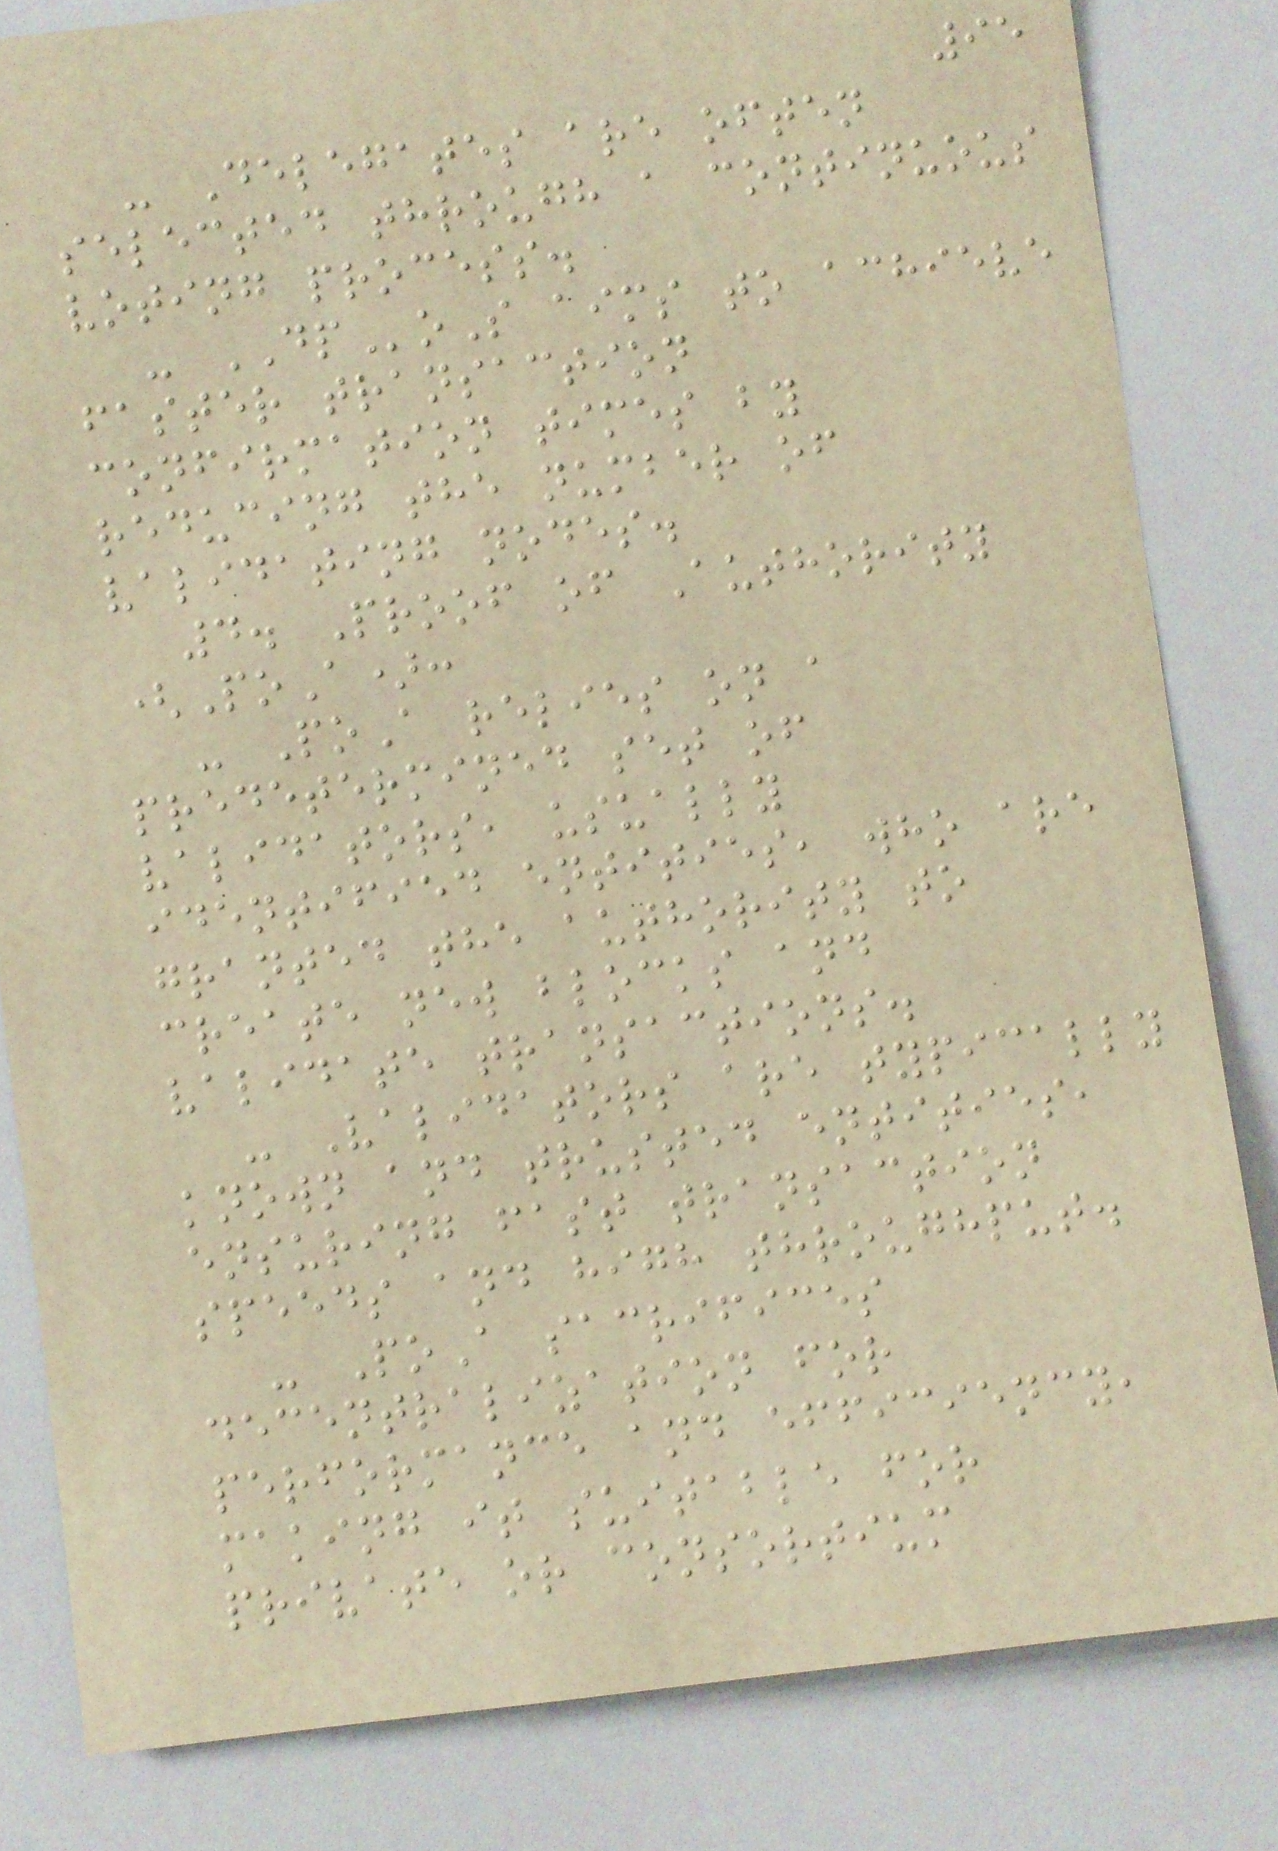95
- Delegates are often
selected through a continuous
voting process.
- DPoS aims to achieve
faster transaction
confirmation times by
reducing the number of
validating nodes.
4. Proof of Authority
(PoA):
- PoA relies on a
predetermined set of
validators, usually
identified entities, who are
granted the authority to
create new blocks and
validate transactions.
- Validators are typically
known and trusted entities,
ensuring fast transaction
speeds and high throughput.
- PoA sacrifices
decentralization for
performance and efficiency,
making it suitable for
private or consortium
